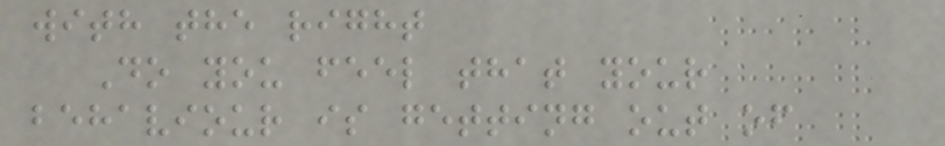with the right
Do you feel that your
behaviour is getting out of
